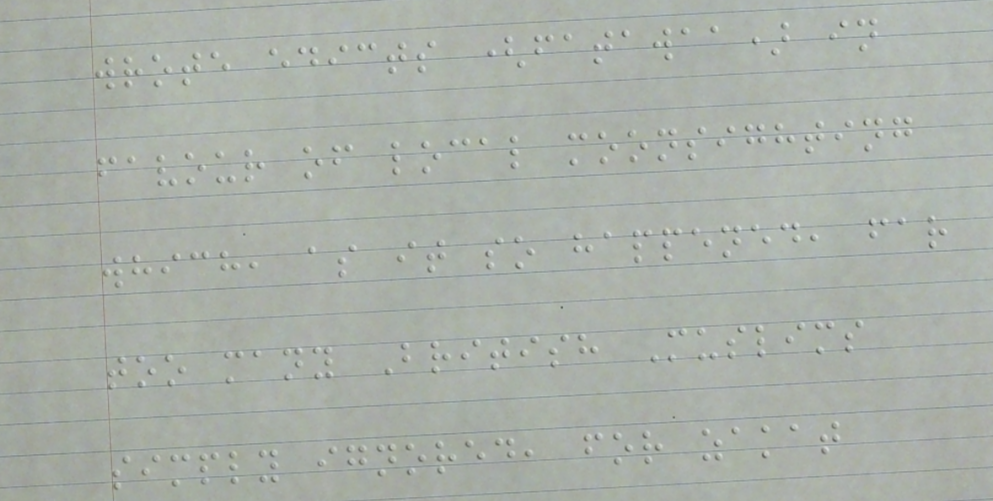wrote edicts (fatawaa) in
favour of local moonsighting
which, as it so happened, far
too many British Muslims
simply ignored, for zakat
